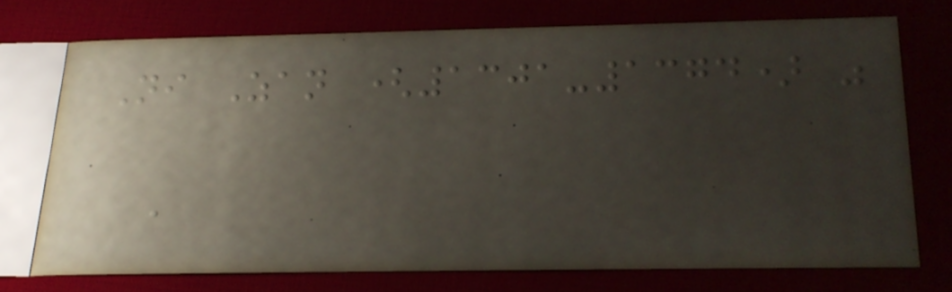Ni Zan (1301-1374) was
a
